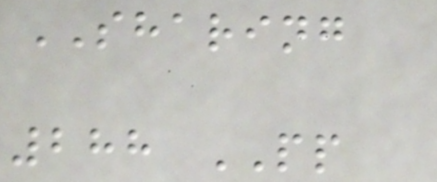SHARING
288 PP
